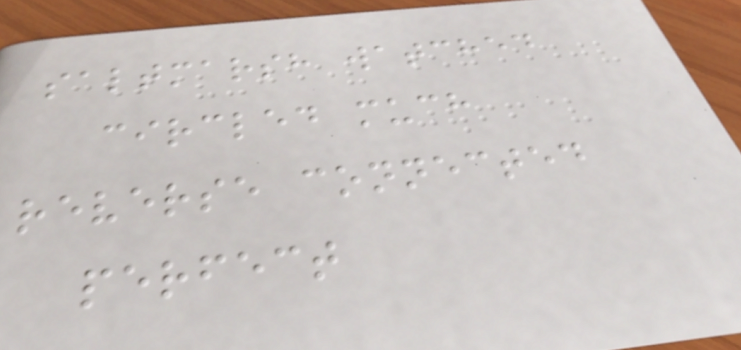saltmarsh watched
circled much
reverse connected
perfect
